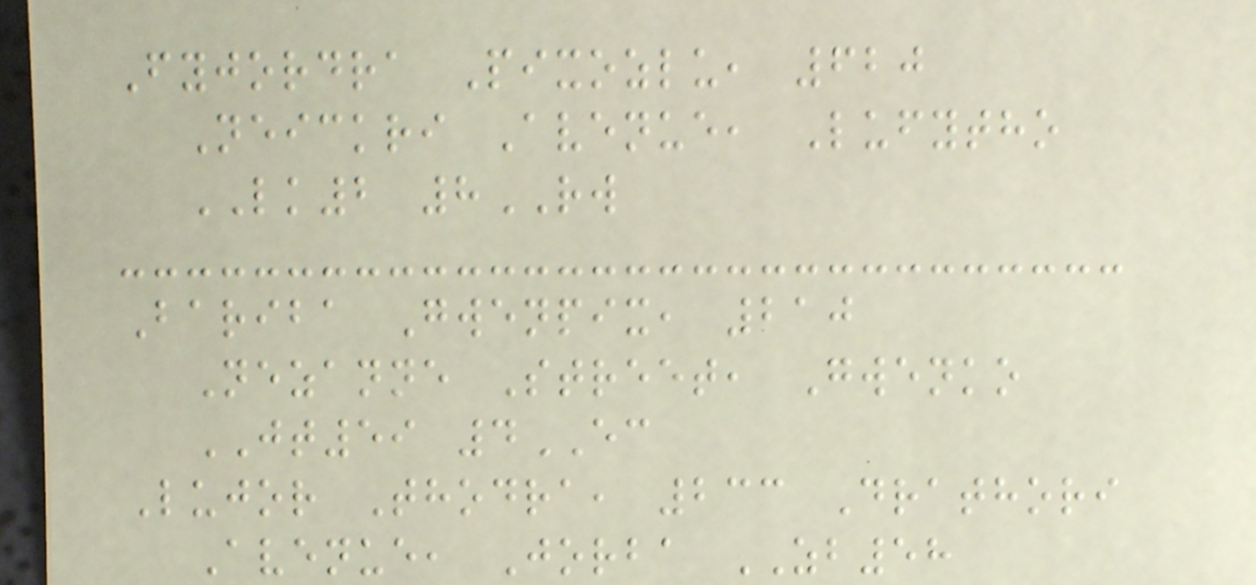Fyjordra Pixozlu, 620
Neickri Avenue, Lufytho
LK2 8RW
Bariba Gwenpix, 210
Nezanne Street, Gwenko
JT59 4EC
Lujor Thodra, 233 Drathori
Avenue, Jorba ZB58
